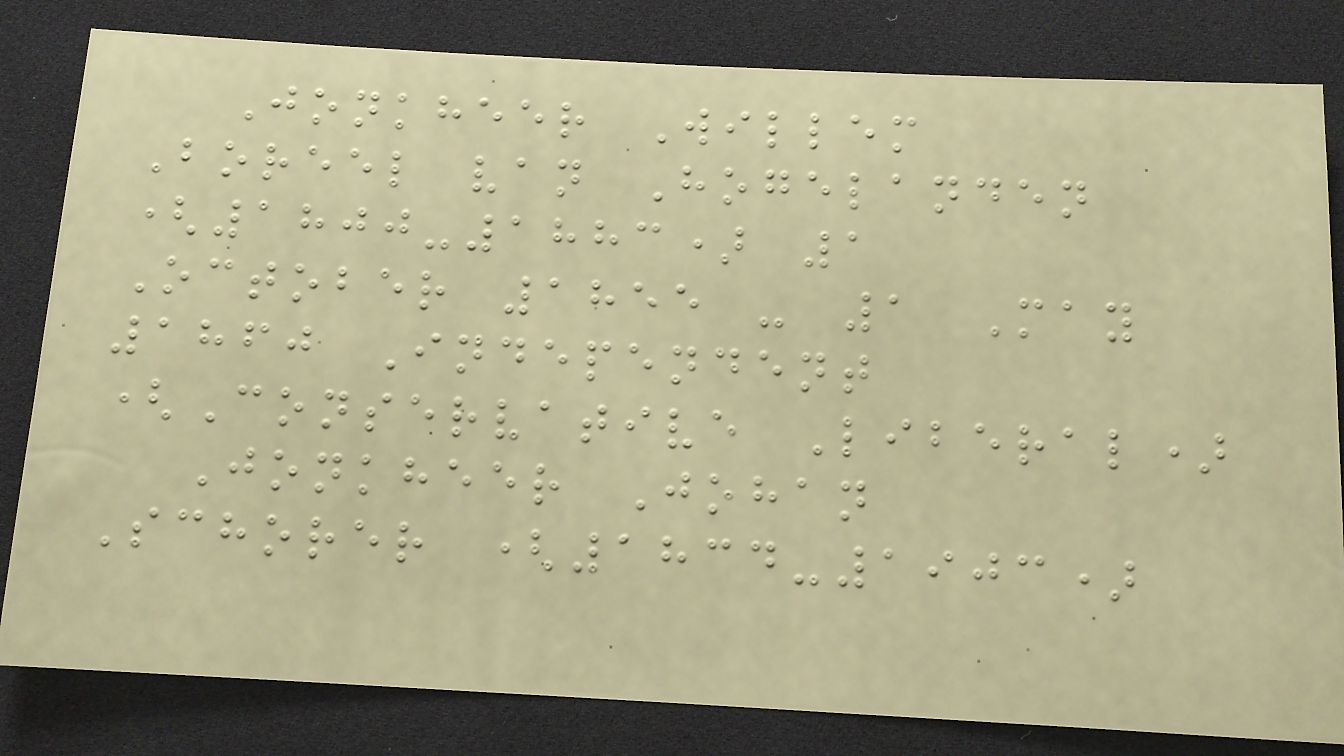Jonkheer Willem
Boreel van Hogelanden
(1800-1883) 1
October 1855 - 1 May
1860 Independent
(Conservative Liberal)
Jonkheer Johan
Schorer (1834-1903)
